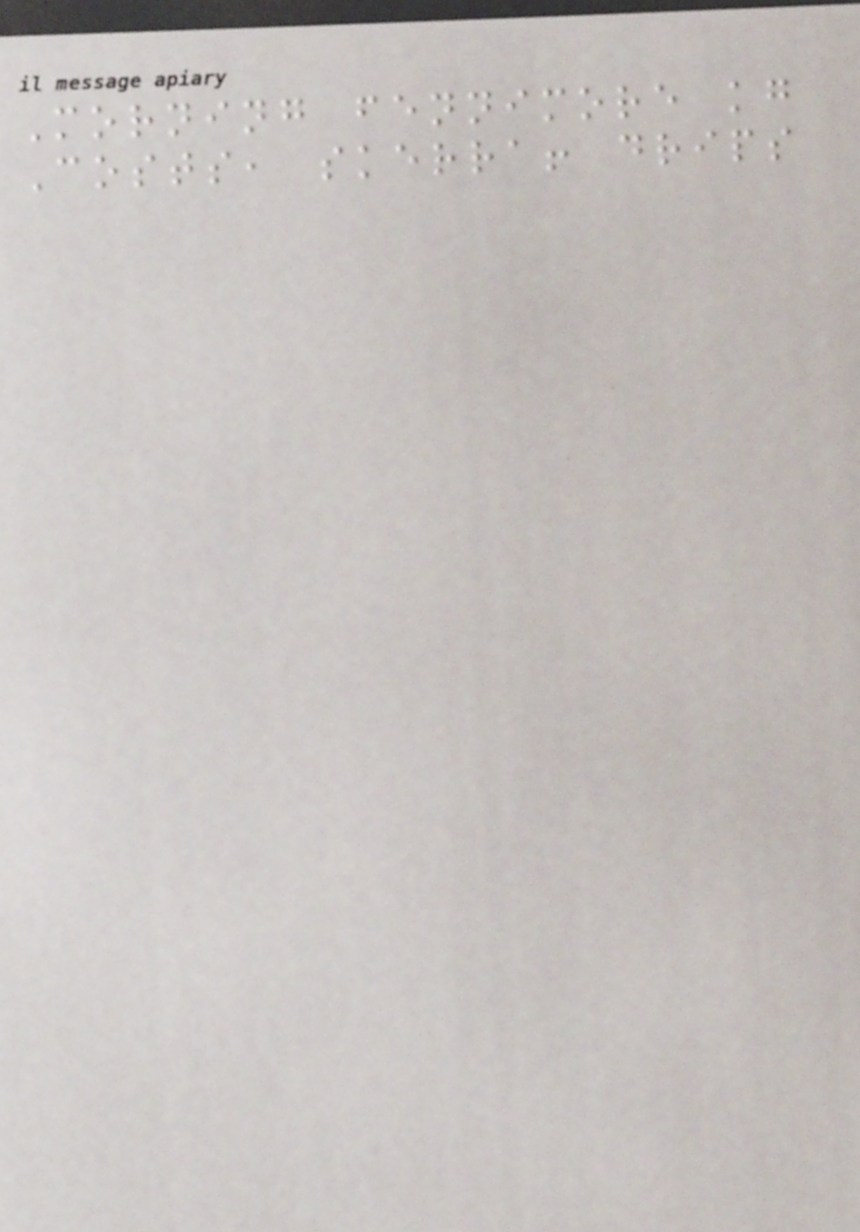Morning fennimore kg
Costs, skerra! drips
